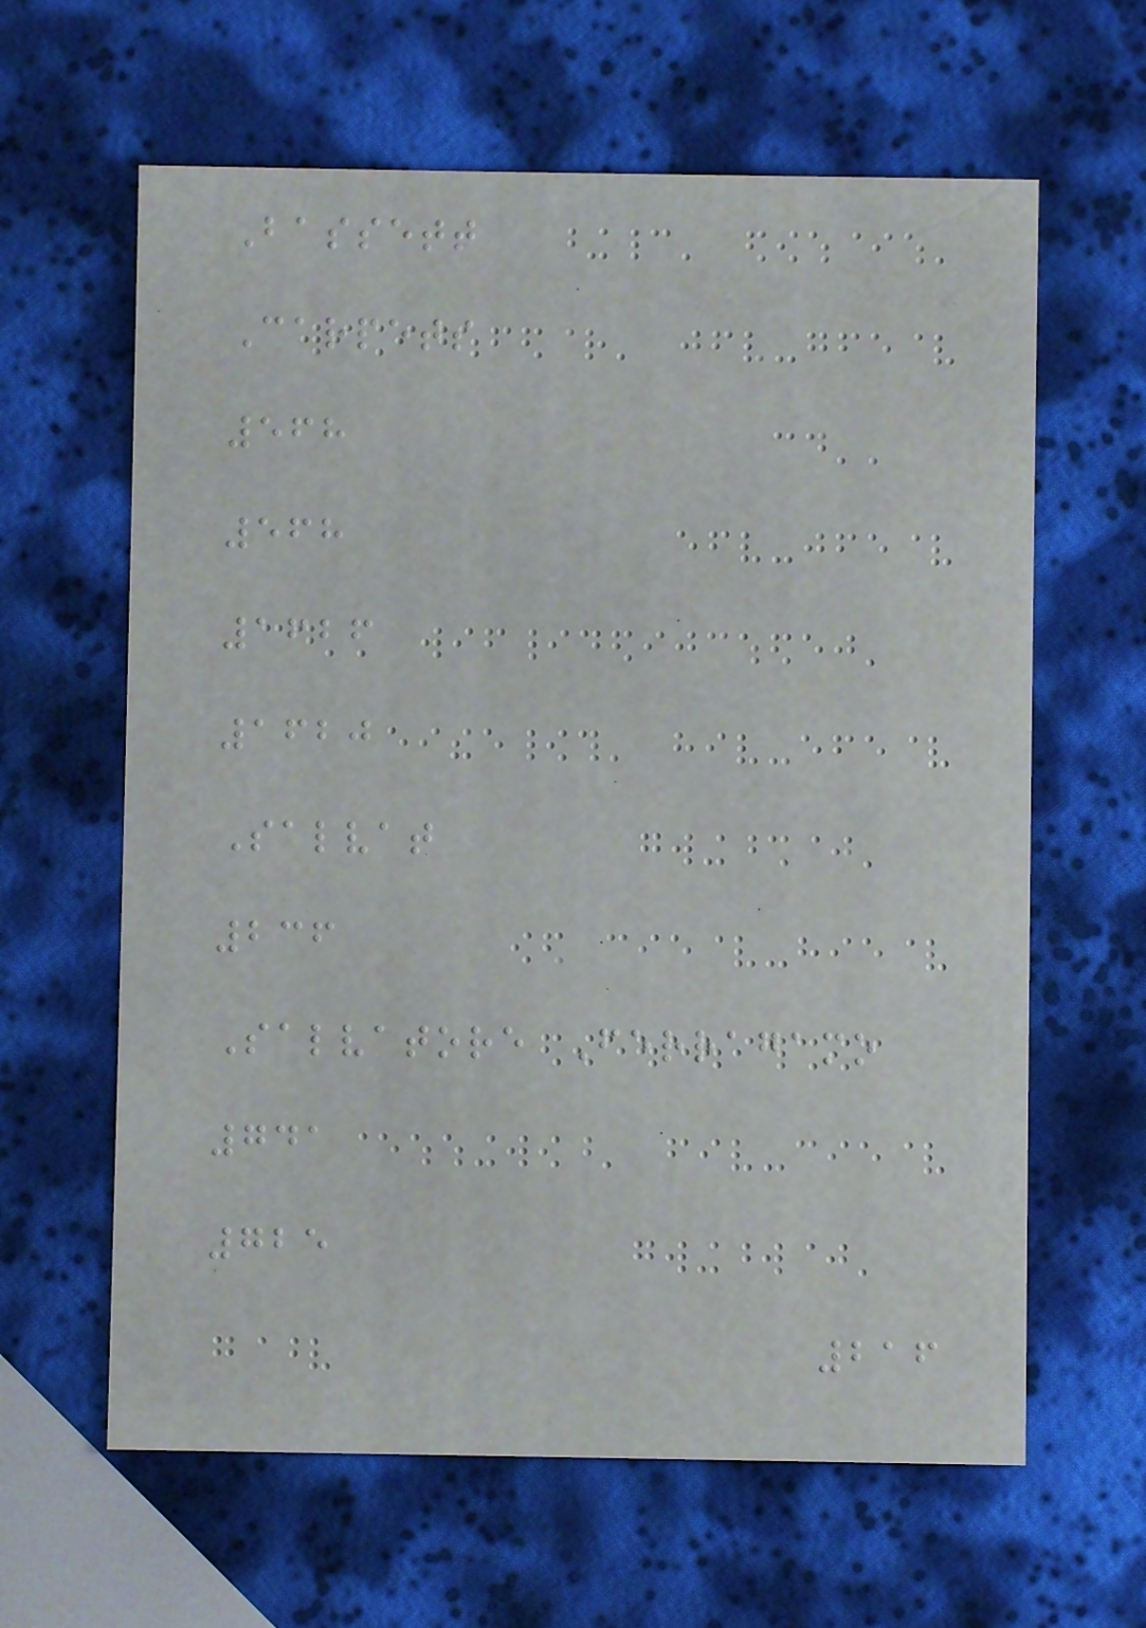Bassett
Carpets
568
568
1626
1620
Salvat
236
Salvatore Ferragamo
741
725
216
